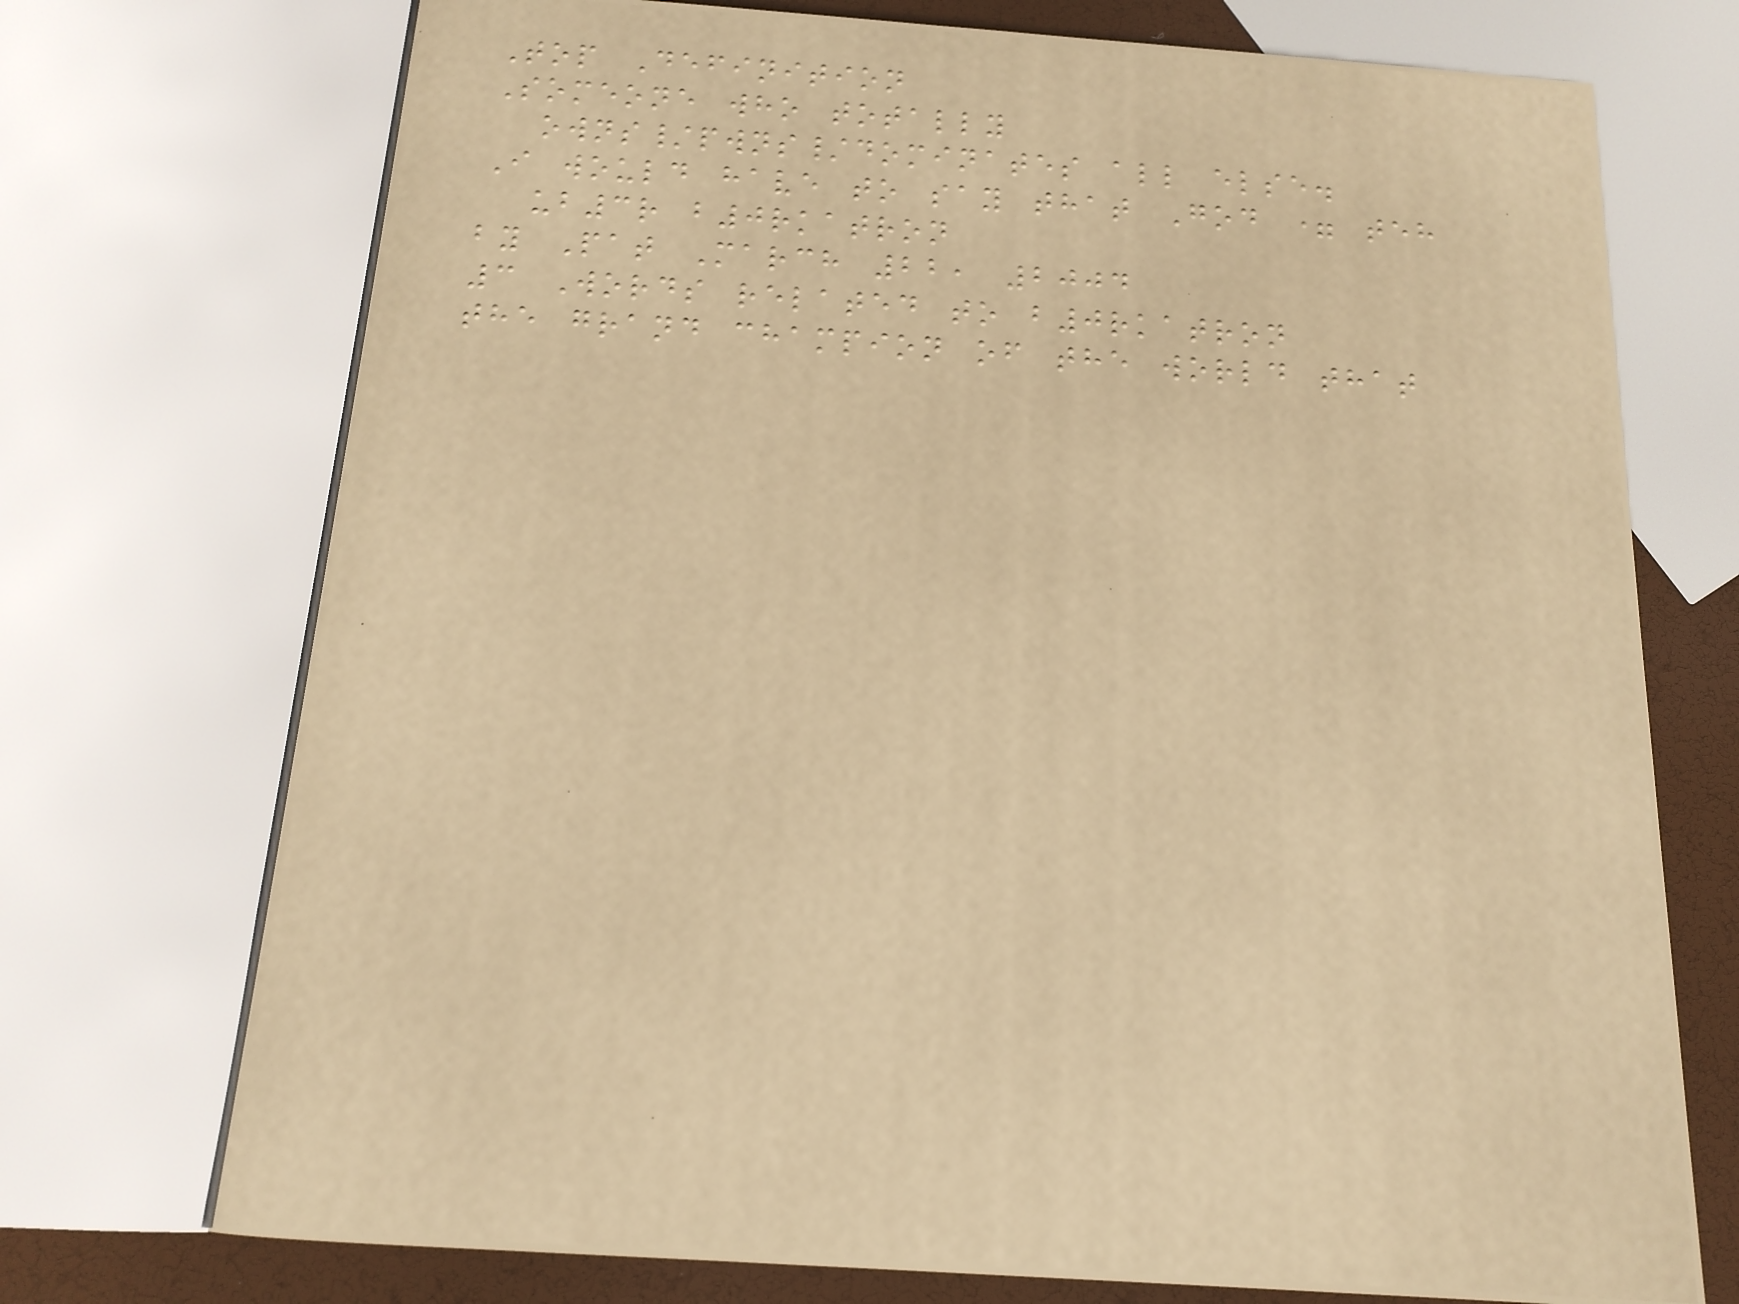Top Definition
Someone who totally
owns/pwns/dominates all else.
I would have to say that God = teh
ub3r b0rkatron
by Pat March 22, 2004
3 Words related to b0rkatron
the grand champion of the world that
